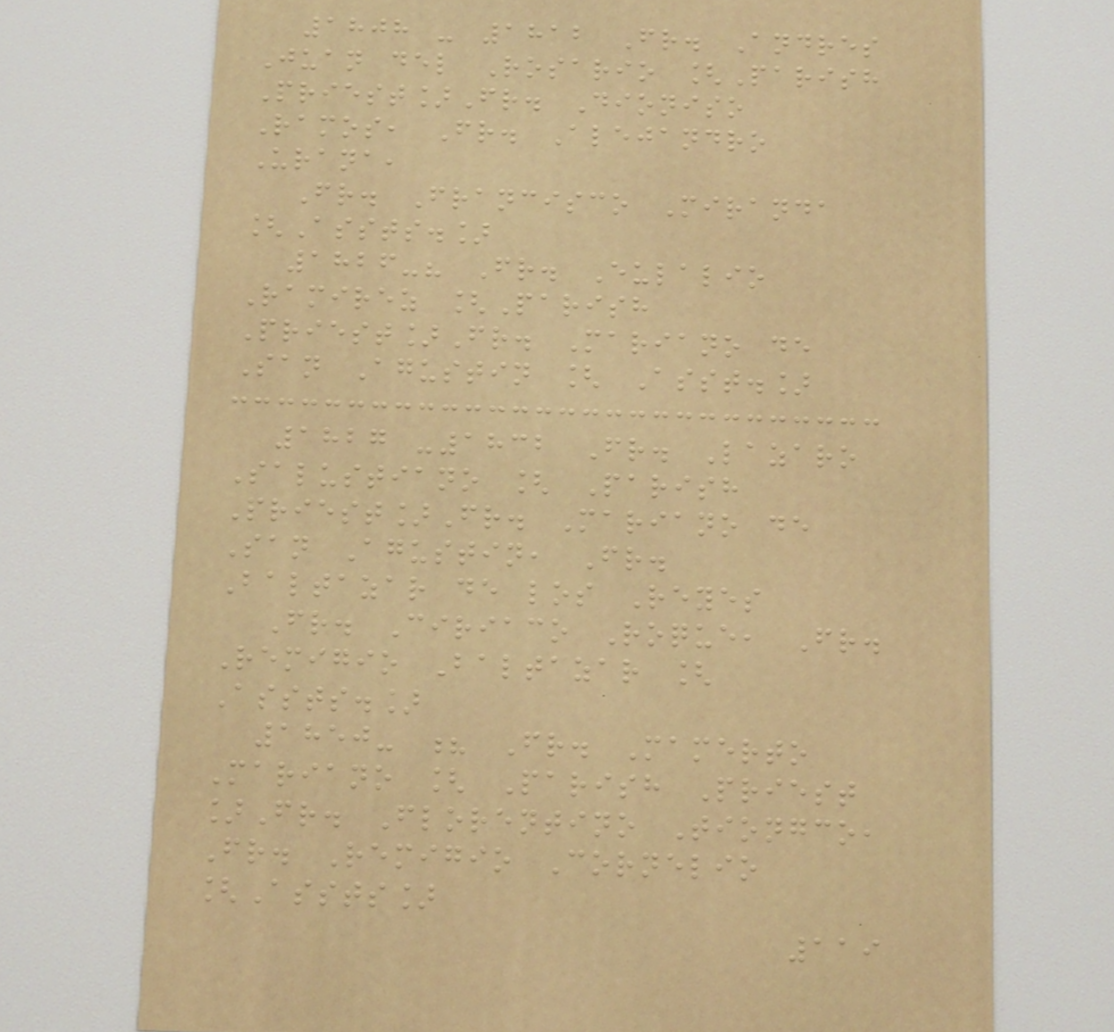1808 - 1812 Fr. Andres
Juan del Rosario [Parish
Priest]Fr. Dioniso
Ramos, Fr. Alejandro
Urana,
Fr. Francisco Miranda
[Assts.]
1826-? Fr. Eulalio
Ramirez [Parish
Priest]Fr. Mariano de
San Agustin [ Asst.]
1827 -1832 Fr. Lazaro
Salustiano [ Parish
Priest]Fr. Mariano de
San Agustin, Fr.
Baltazar de los Reyes
Fr. Ciriaco Roque, Fr.
Remigio Baltazar [
Assts.]
1850- ? Fr. Mamerto
Mariano [ Parish Priest
]Fr. Florentino Tiongco,
Fr. Remigio Cornelio
[Assts]
119
